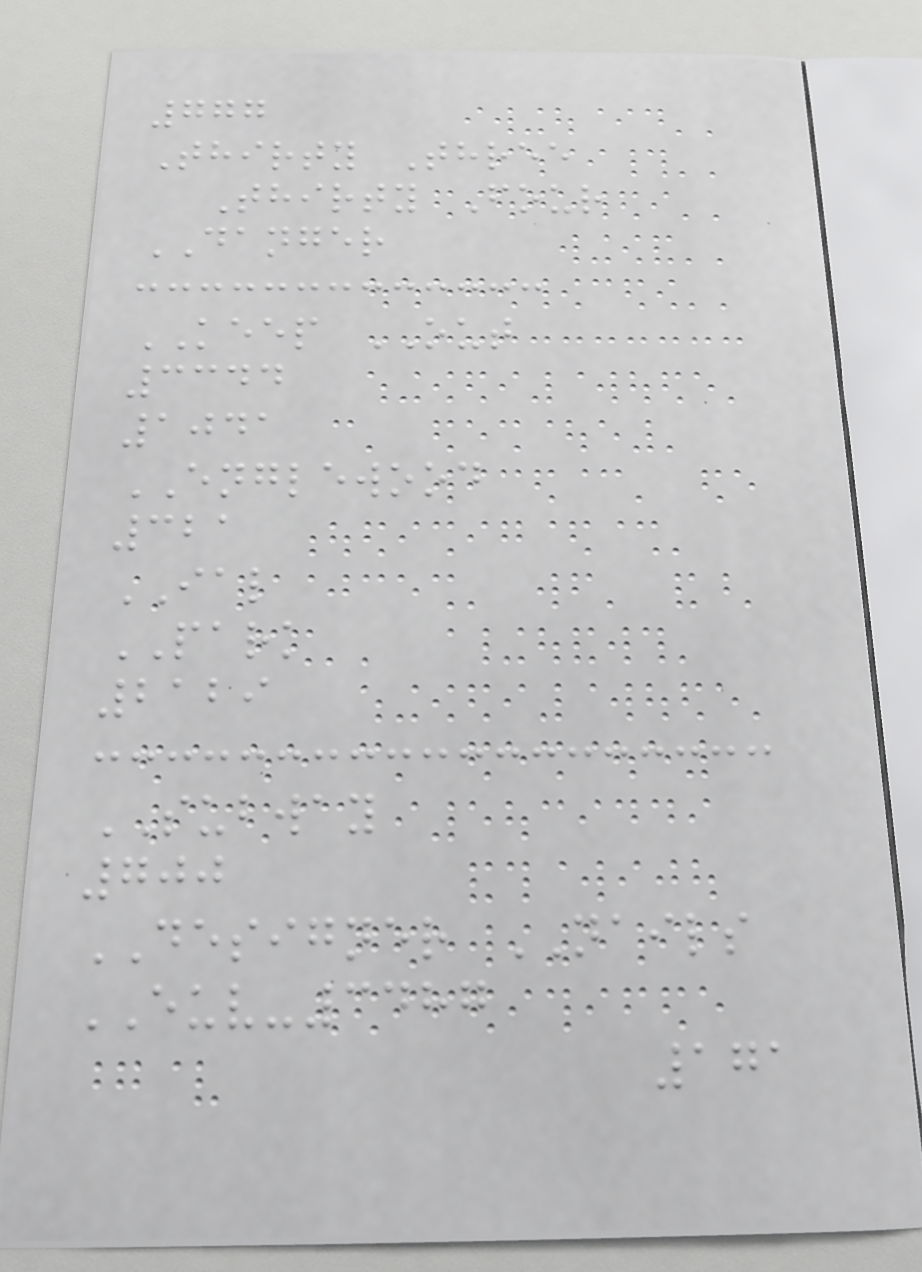777
Thirty Three
Thirty Four
DANGER
KEEP OUT
3344
1041
ENGLEWOOD
321
IAL
PARK
2129
SUBWAY
700
DESIGNER NAILS
EUV-3487
171
